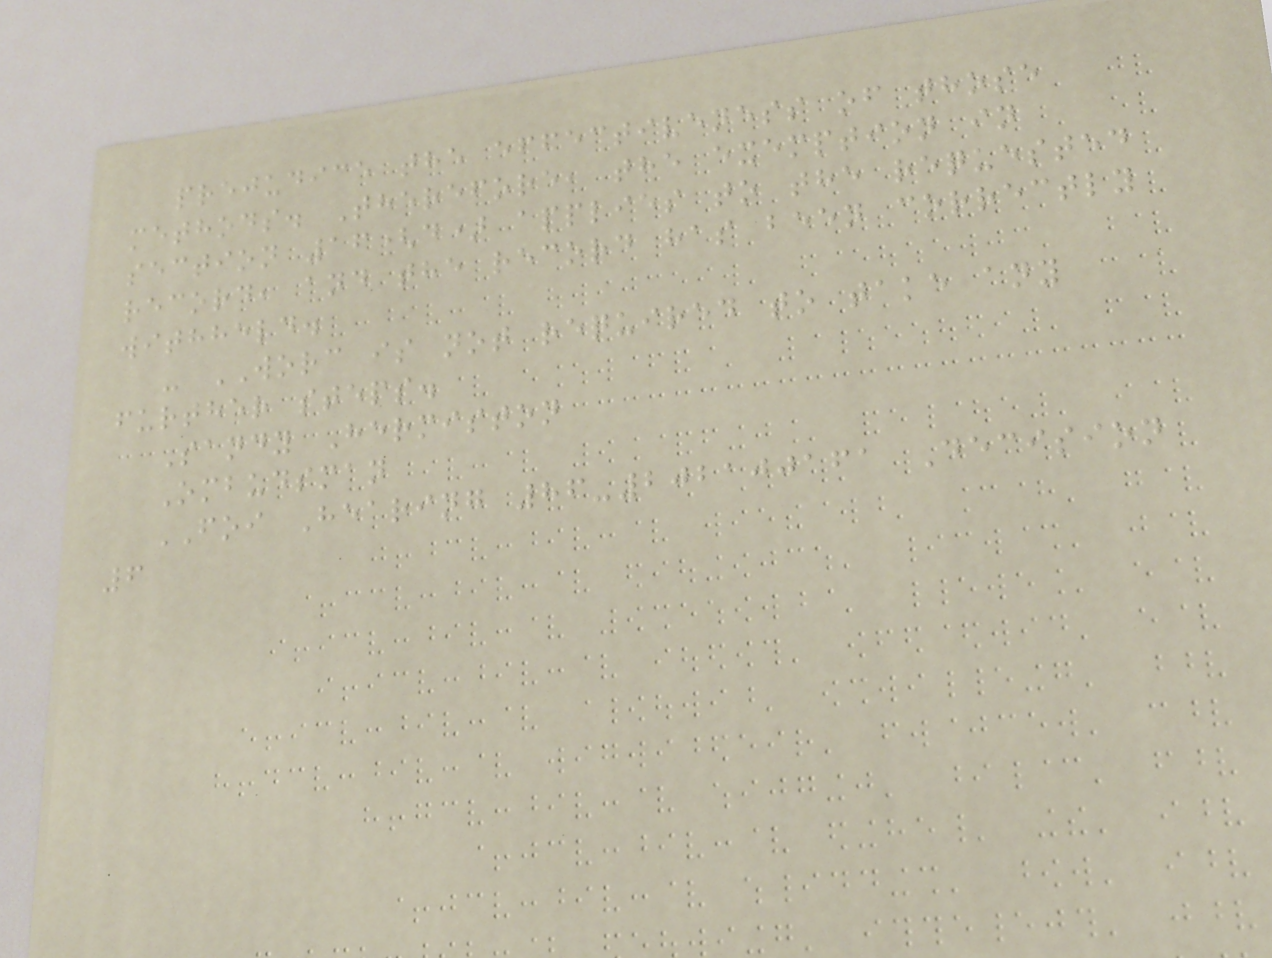prejudice the effectiveness of those
methods. Therefore, the exemption in
section 16(d) applies to the requested
record, and the record has been correctly
withheld.
- WORC is not required to take any
further steps.
Sandy Hermiston
Ombudsman
FOI Hearing 86-202100161 Decision
6
